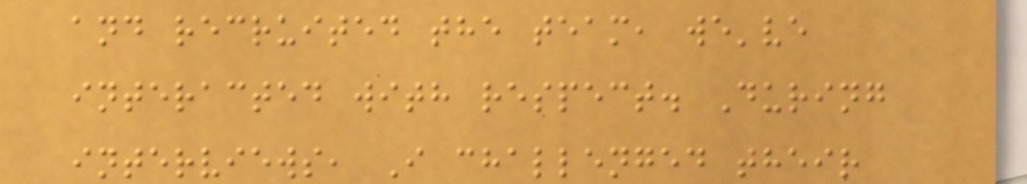and recruited the team, we've
interacted with respect. During
interviews, I challenged their
